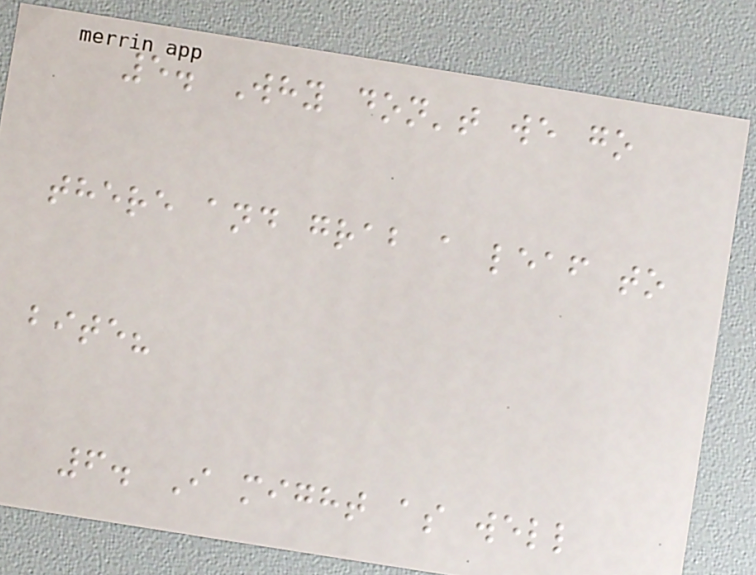5. Why don't we go
there and grab a leaf to
bite?
6. I might as well
